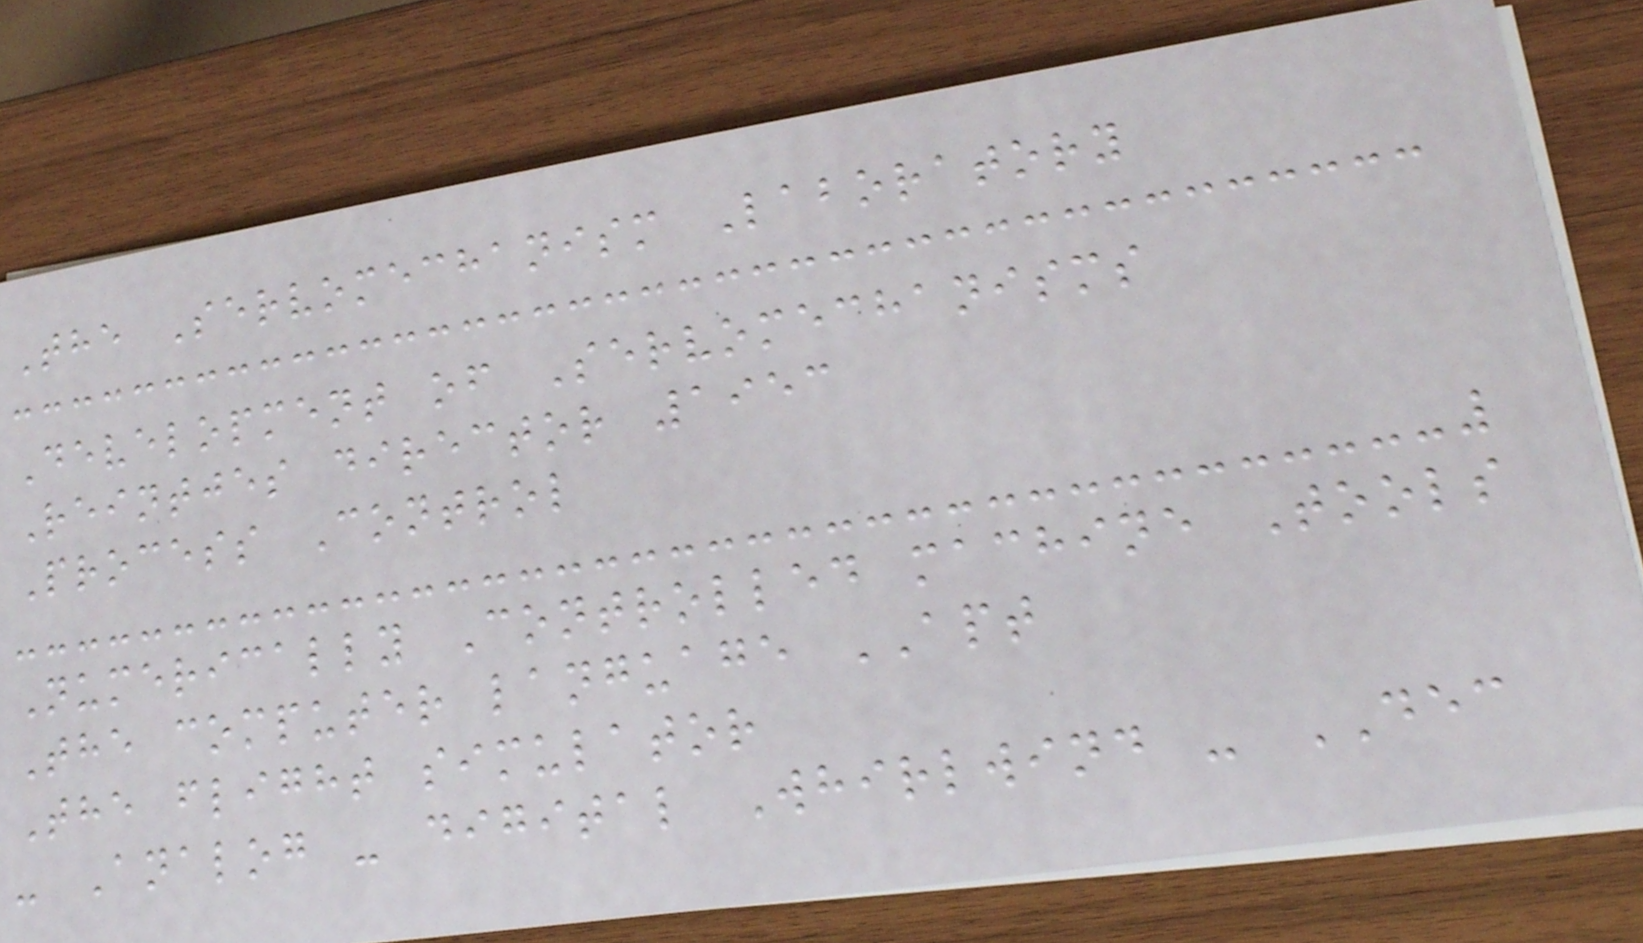The Servomechanism Laboratory
Development of Servomechanisms
Reintjes director 1953
Process Control
Numerically Controlled machine Tools
The computer language APT
The flight simulator
- Analog - digital Whirlwind - DEC
